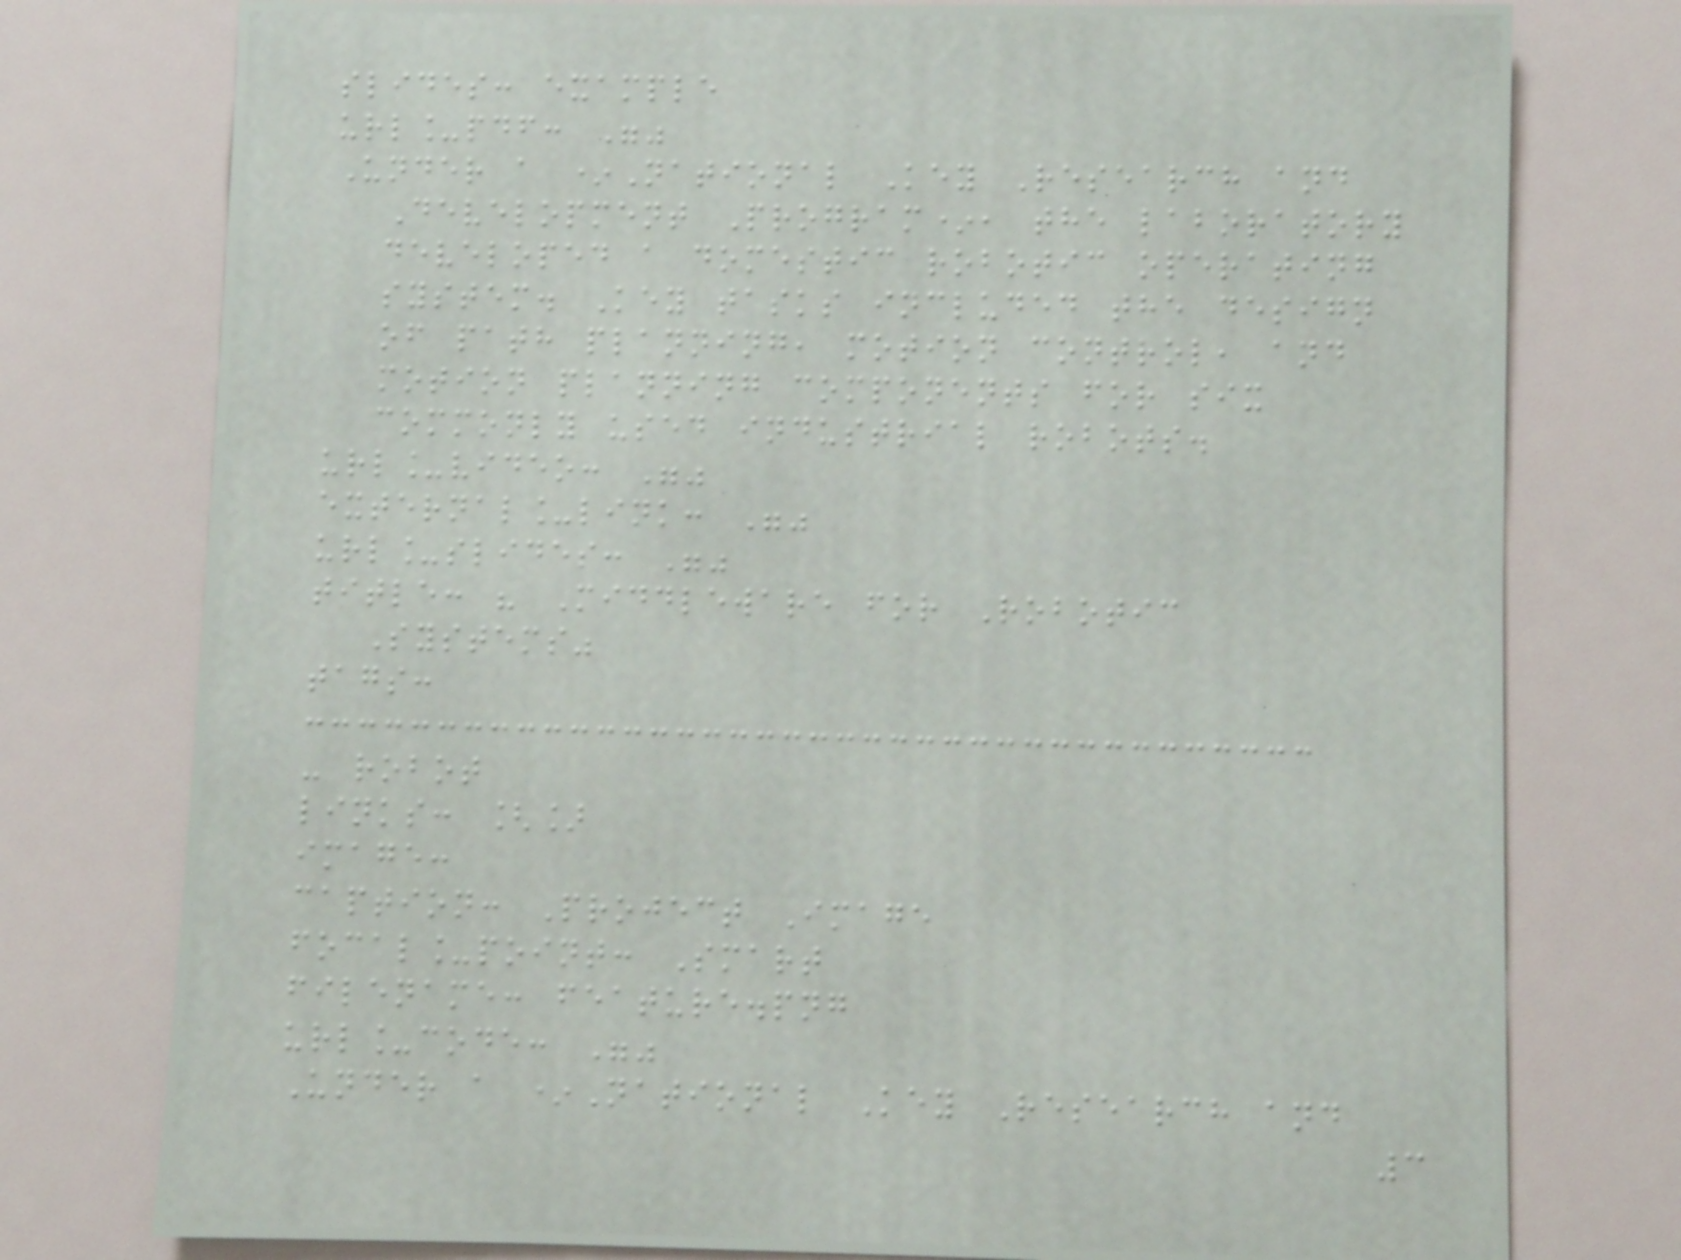slides: example
url_pdf: ""
Under a *National Key Research and
Development Program*, the laboratory
developed a domestic robotic operating
system. Key tasks included the design
of path planning, motion control, and
motion planning components for six
commonly used industrial robots.
url_video: ""
external_link: ""
url_slides: ""
title: " Middleware for Robotic
Systems"
tags:
- robot
links: []
image:
caption: Project Image
focal_point: Smart
filename: feature.png
url_code: ""
Under a *National Key Research and
3
